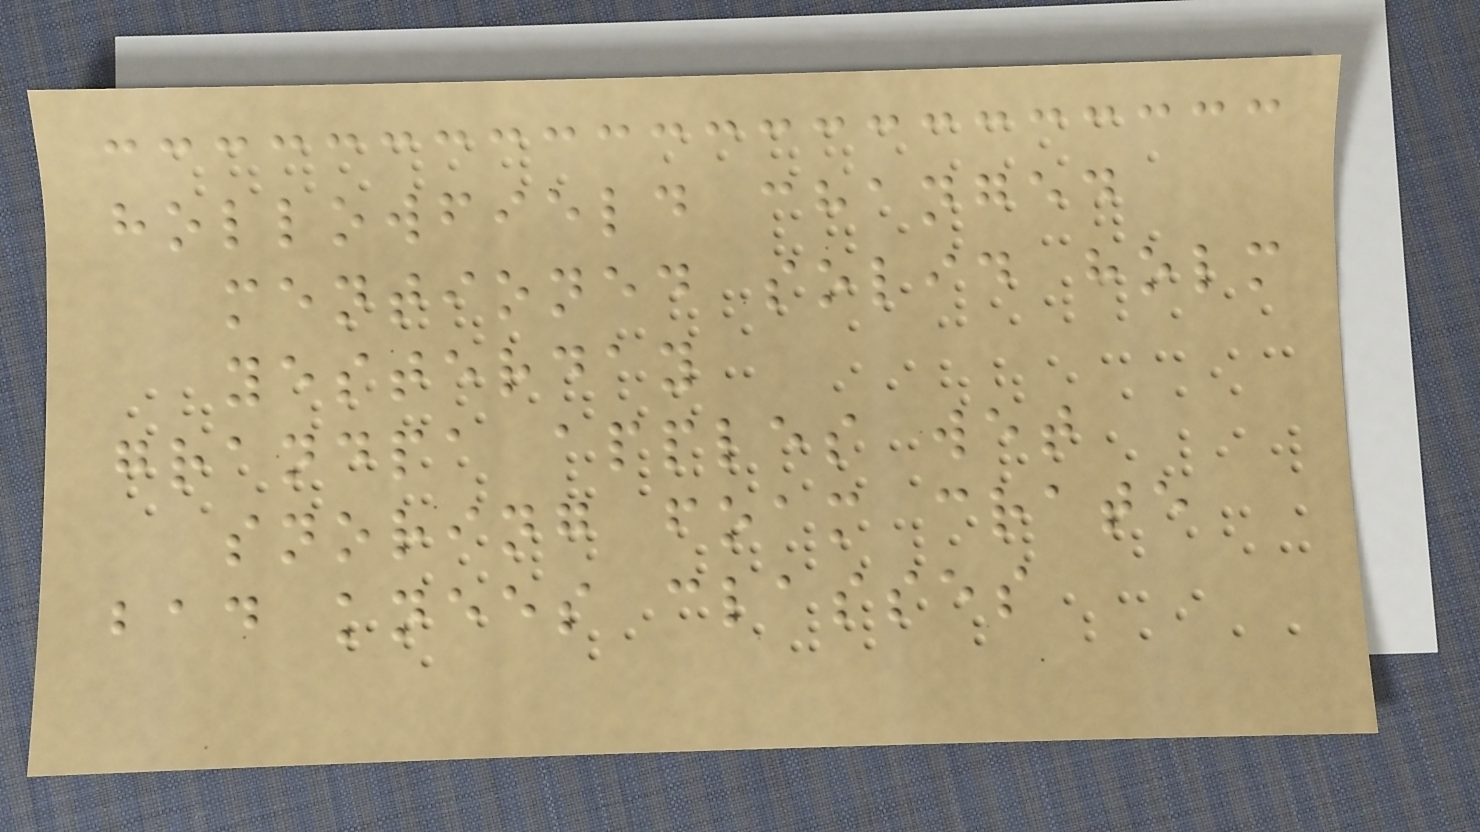hollowfield changed
mentioned solid holm
yesterday
grandpa apples wet
snoring foam crate
bad knees classes
